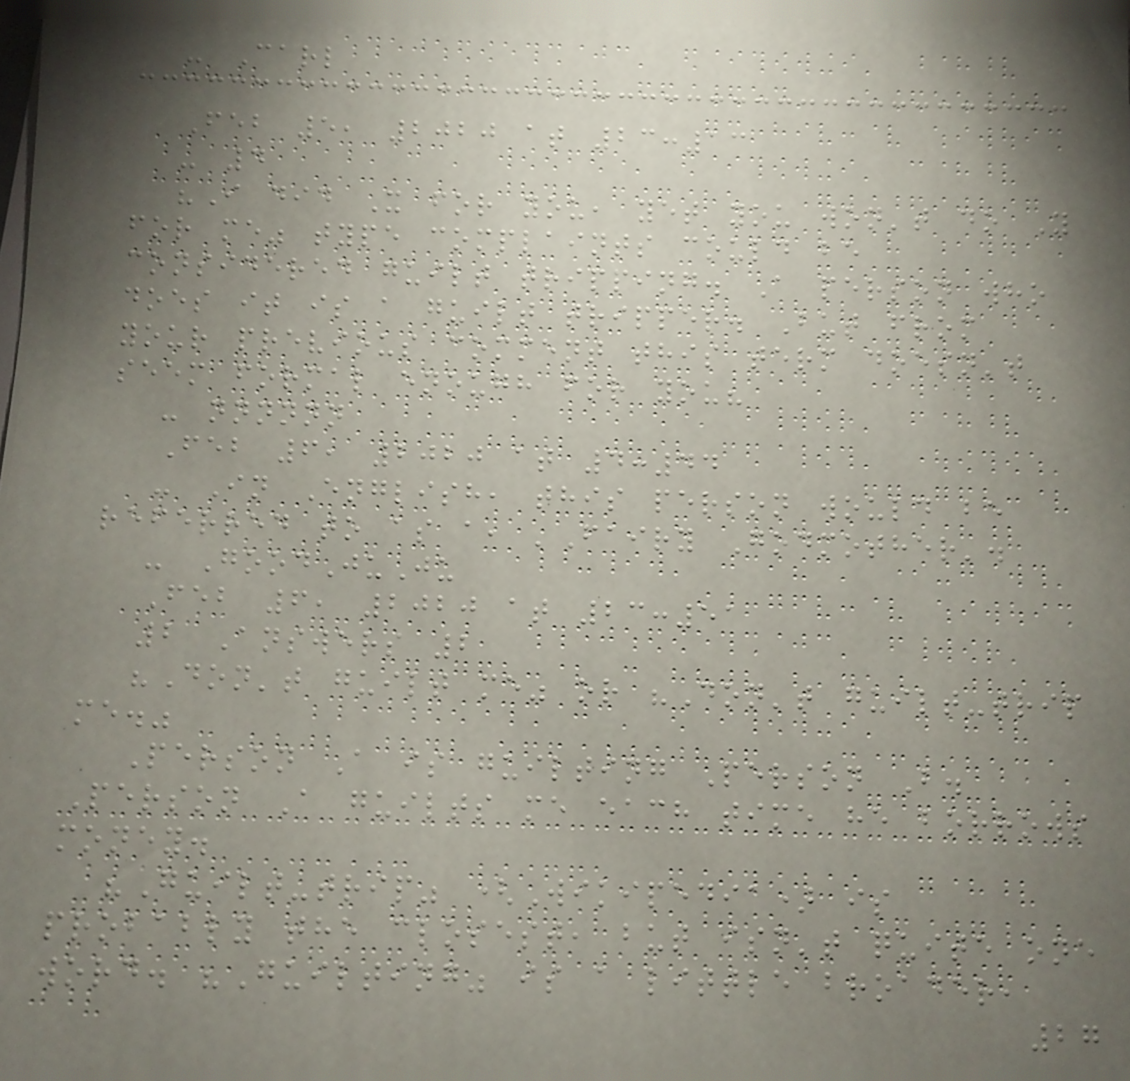- Carl
Feb 5, 2020 at 23:13
- 4
"I did X for you, yet you won't do Y
for me" type complaints could be
considered guilt tripping. A person who
does it is a guilt tripper. But from
your previous comment this term doesn't
seem formal enough for you?
- nnnnnn
Feb 6, 2020 at 4:44
- In English, this person would be
referred to as a, 'Fairy Godmother'.
- GoodJuJu
Feb 6, 2020 at 23:51
2 Answers 2
"Don't guilt me" or "Don't guilt-trip
me."
Person A is guilting Person B.
Person A guilts me each time he borrows
money.
"Guilt-trip" (Wikipedia) is
probably the closest, but isn't quite one
word. "Guilting" is a little broader,
27
